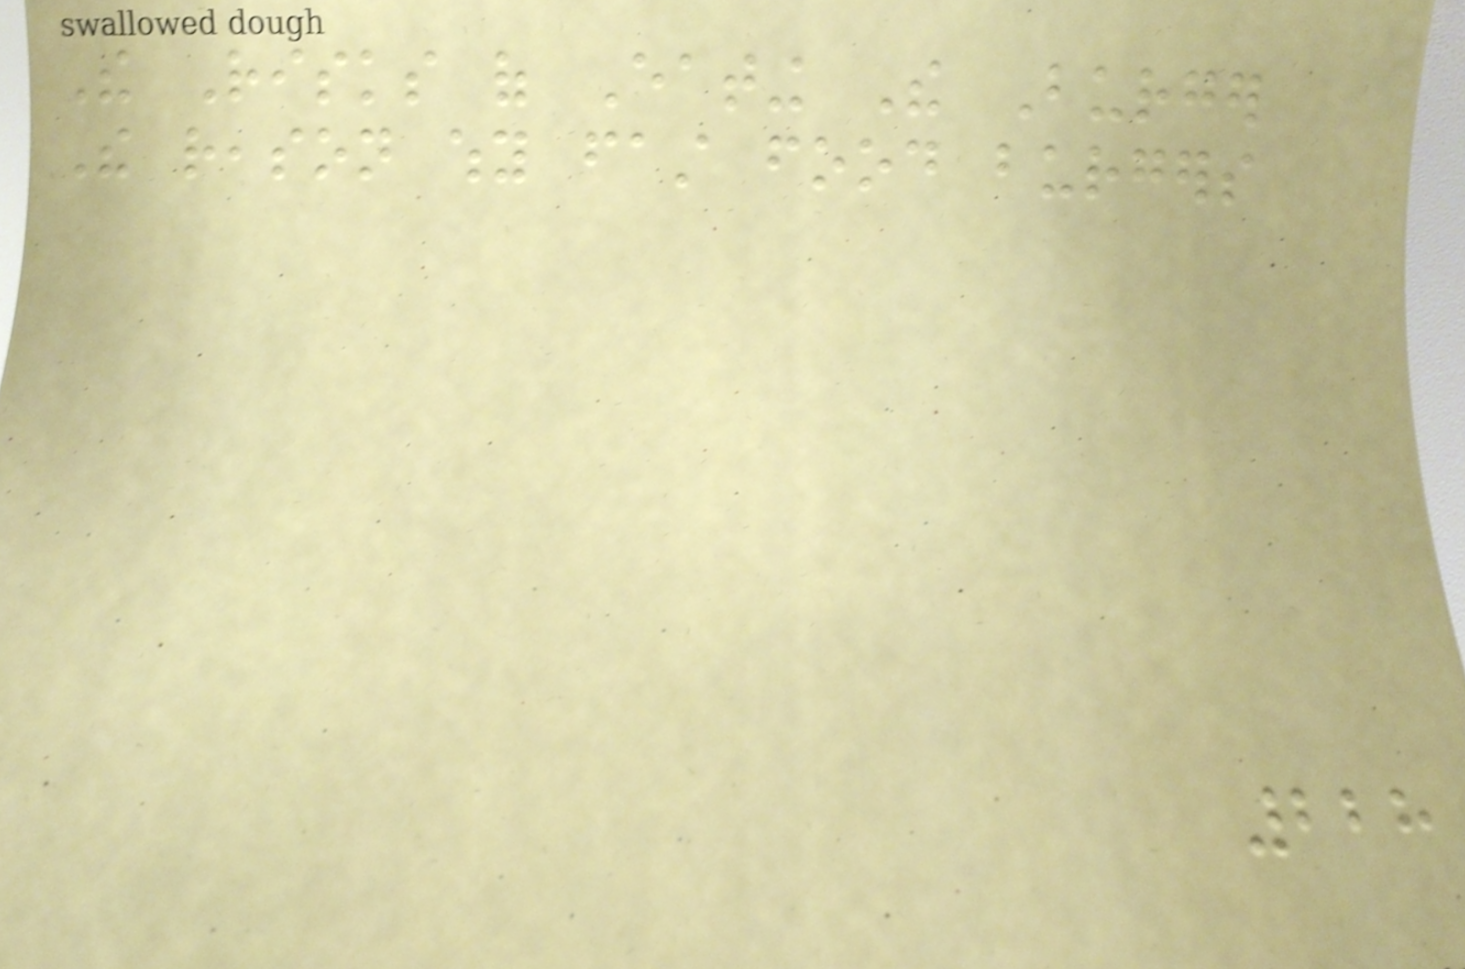The Risks of Eating The Burger
The reason why fast food burgers
228
